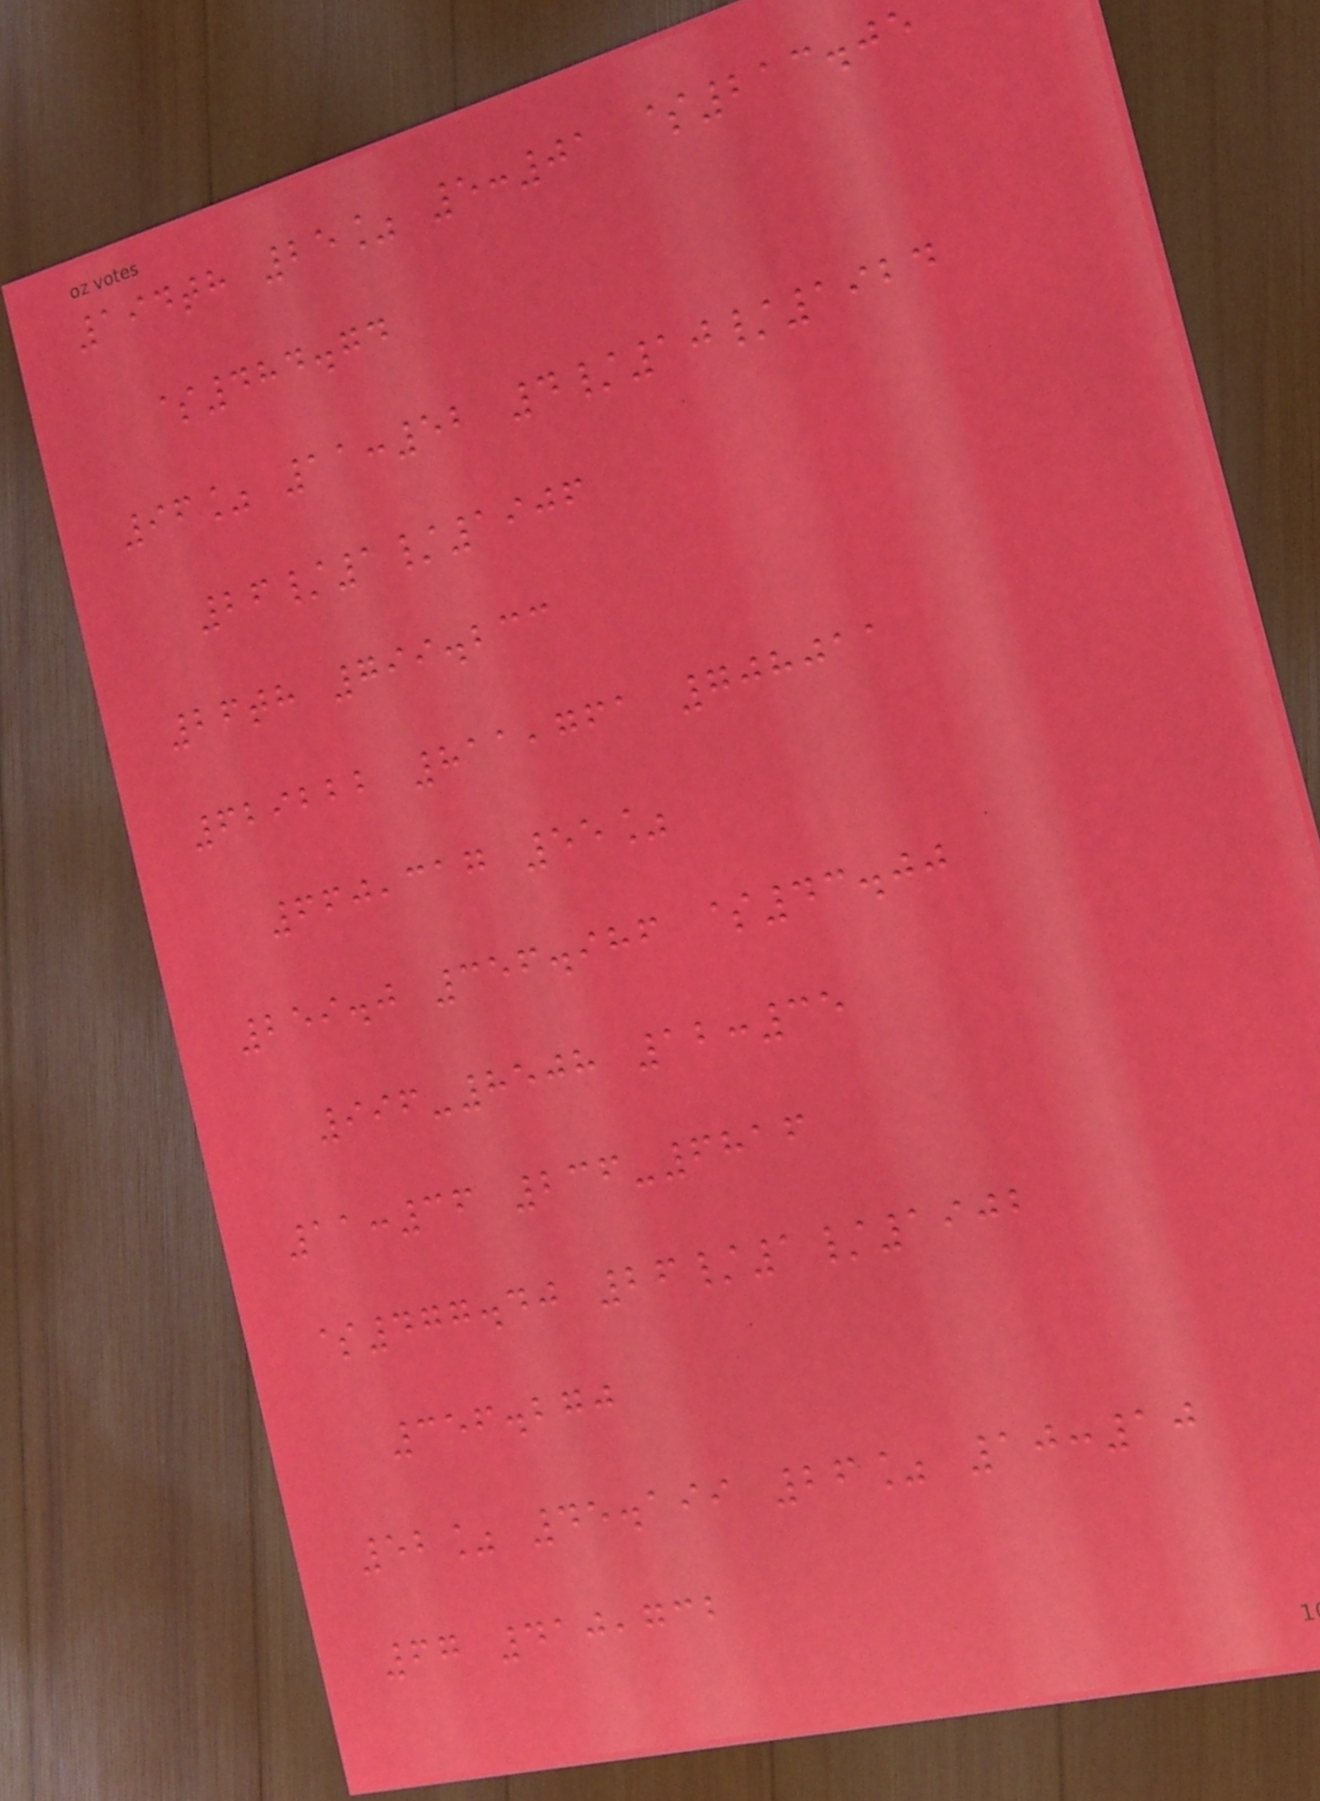194th 25% 5:01 $213.05
$484.74
96% 11:52 4/10/1924
26/1/1906
26th 799.233
629222 811,761 708011
660,317 55%
259.0 356.986 $43.00
996-8508 12:35
11:36 236-6816
$477.40 26/1/1902
356.270
52% 45.199 26% 10:10
67 410,732
